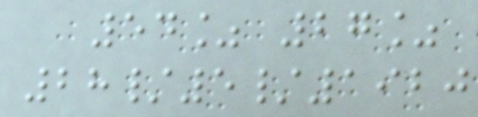54% 27%
28/5/1920
